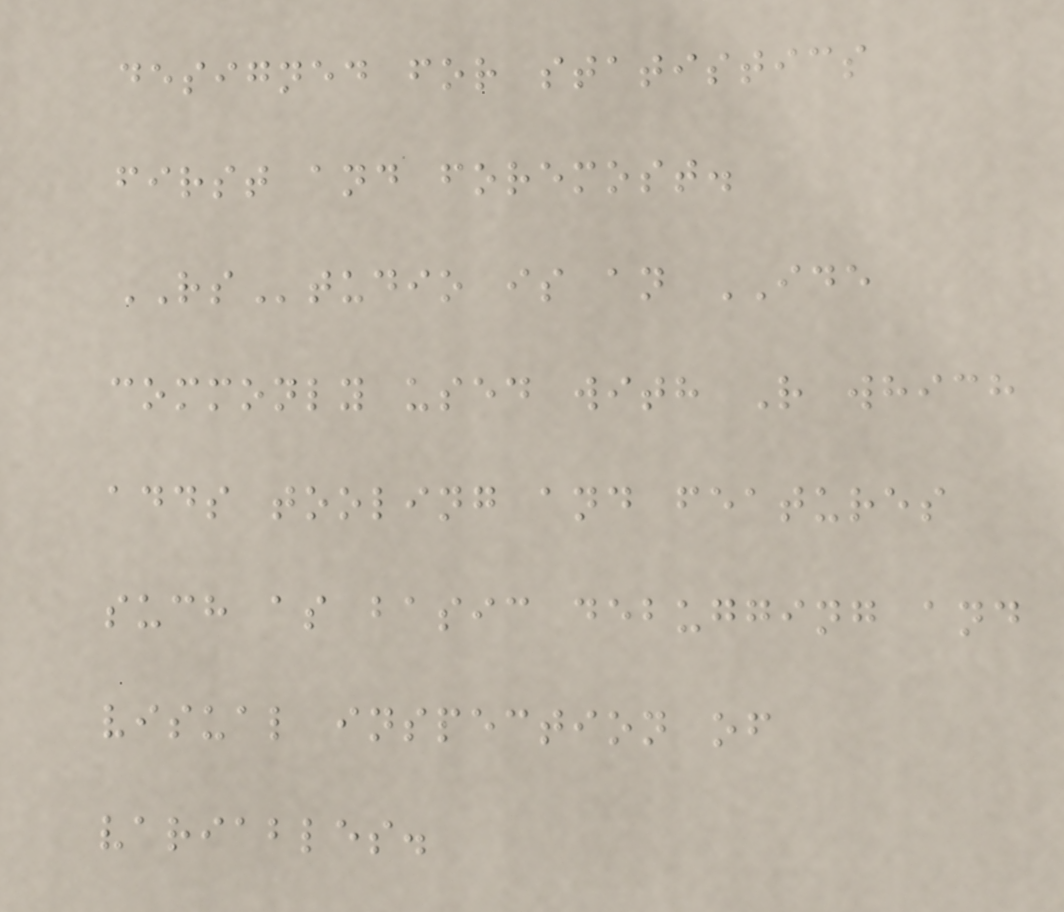designed for statistics
first and foremost.
RStudio is an IDE
commonly used with R which
adds tooling and features
such as basic debugging and
visual inspection of
variables.
